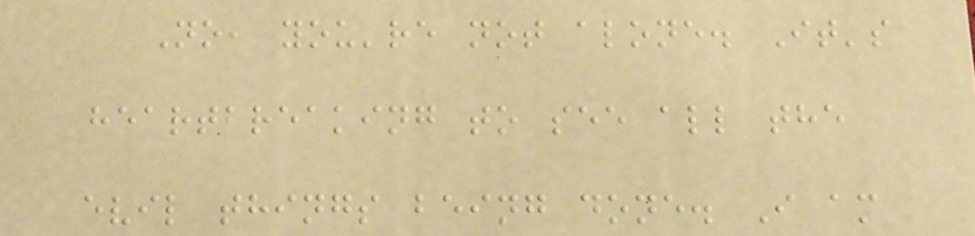No, you're not alone. It's
heartbreaking to see all the
evil things being done. I am
